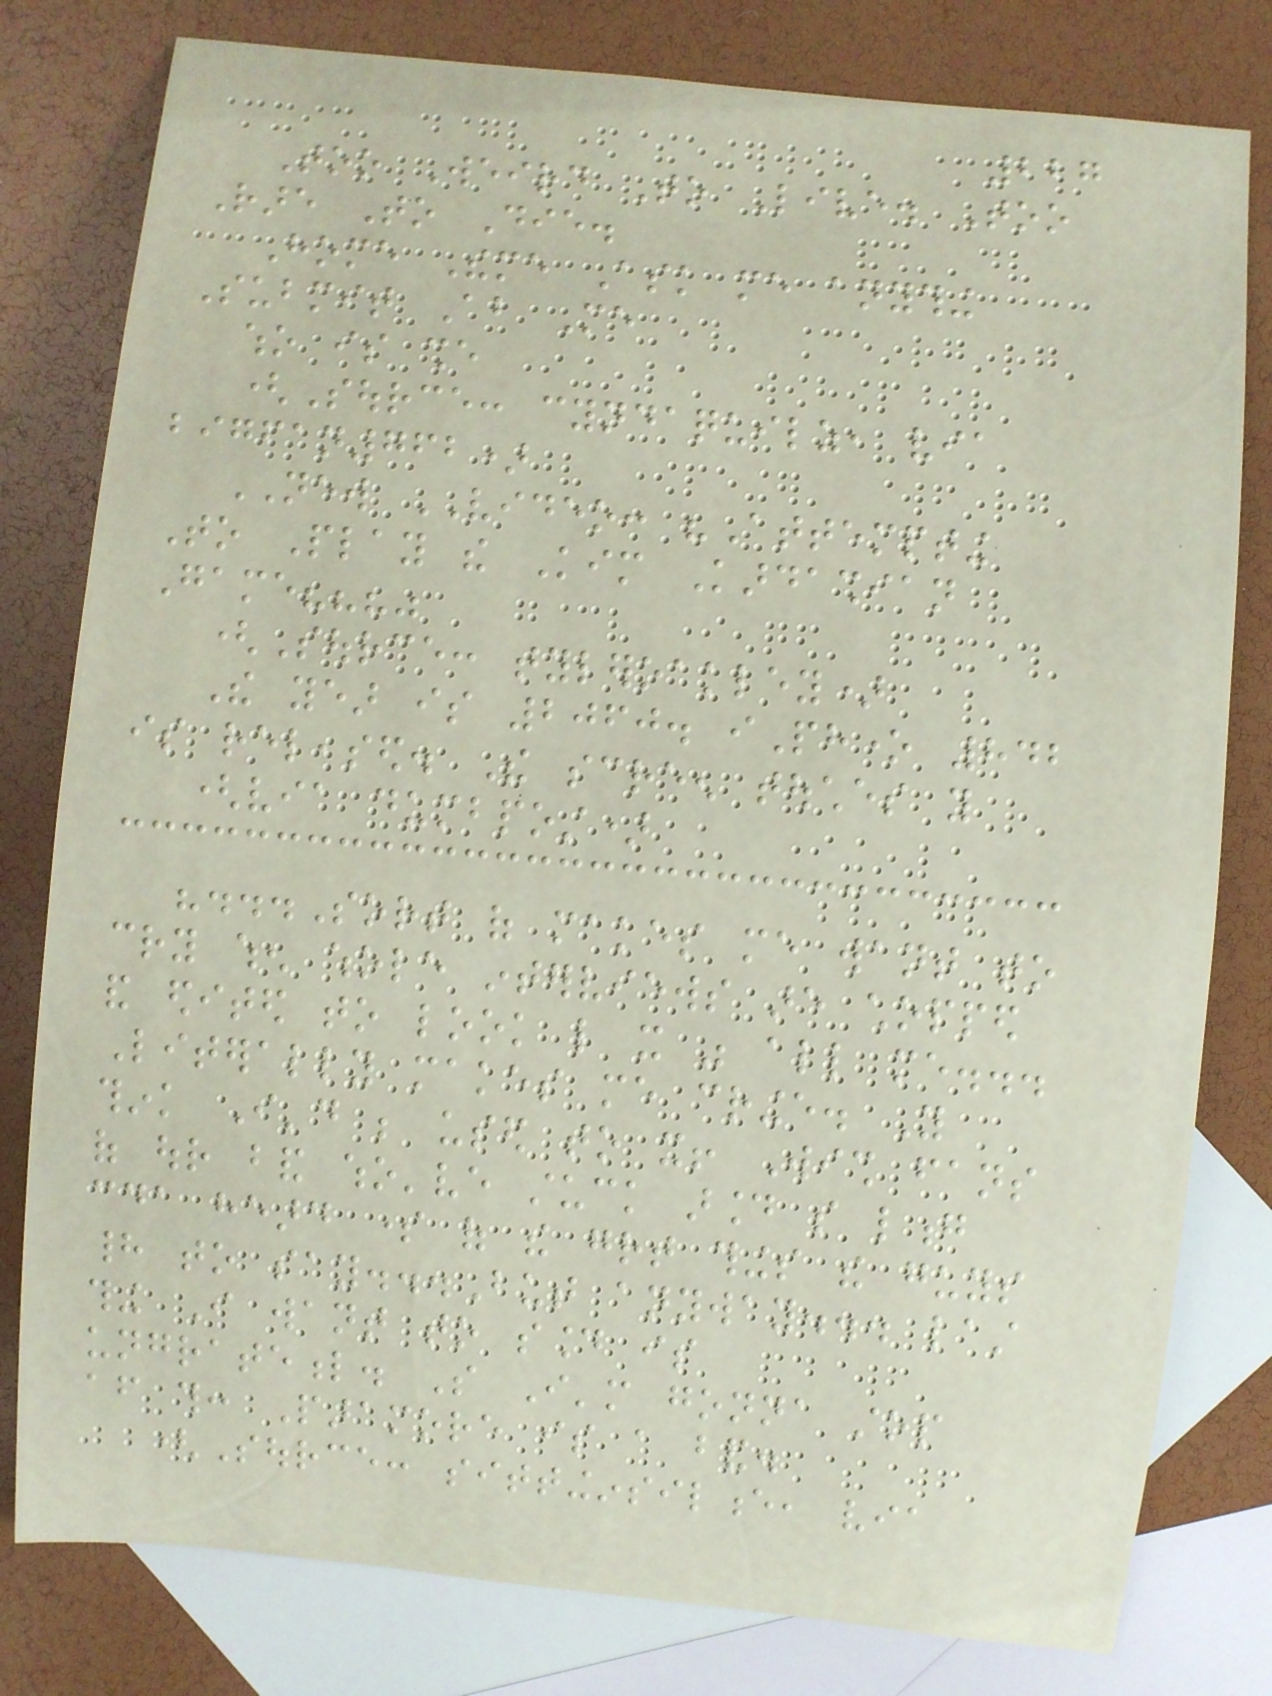227
Too Weird To Live. Too
Rare To Die.
Home Theme Ask me anything
Submit About Me
who is she
(Source: cyndaquilz, via
bigfan762)
NEW VIDEO: "Attempting
To Play the Kim Kardashian
Game???"
(Source: tyleroakley)
The year is 2060. iPhone 842
is released. The screen touches you
(via dumbpost)
"...Sort of makes me want to
cry when whole interviews are chopped
and edited to look like it was all me...
Literally makes me cringe. You
think I'd be used to it! Wish fans
of our band who've stuck around so long
coulda heard some of the great things the guys
had to say...But anyway... last
thing I want to sound is
ungrateful. So I'm gonna stop
after this: Paramore is a band.
(Source: sittinginsilence, via
